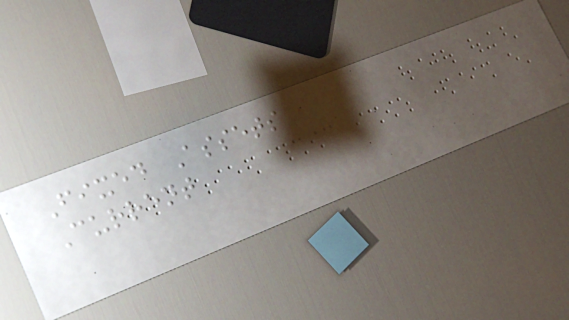Fixed Assets
Current
